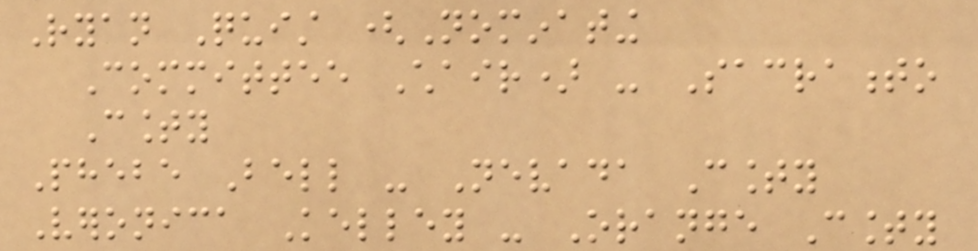Ryan Quist (Nominating
Committee Chair) - Sacramento
County
Phebe Bell - Nevada County
Veronica Kelley - Orange County
